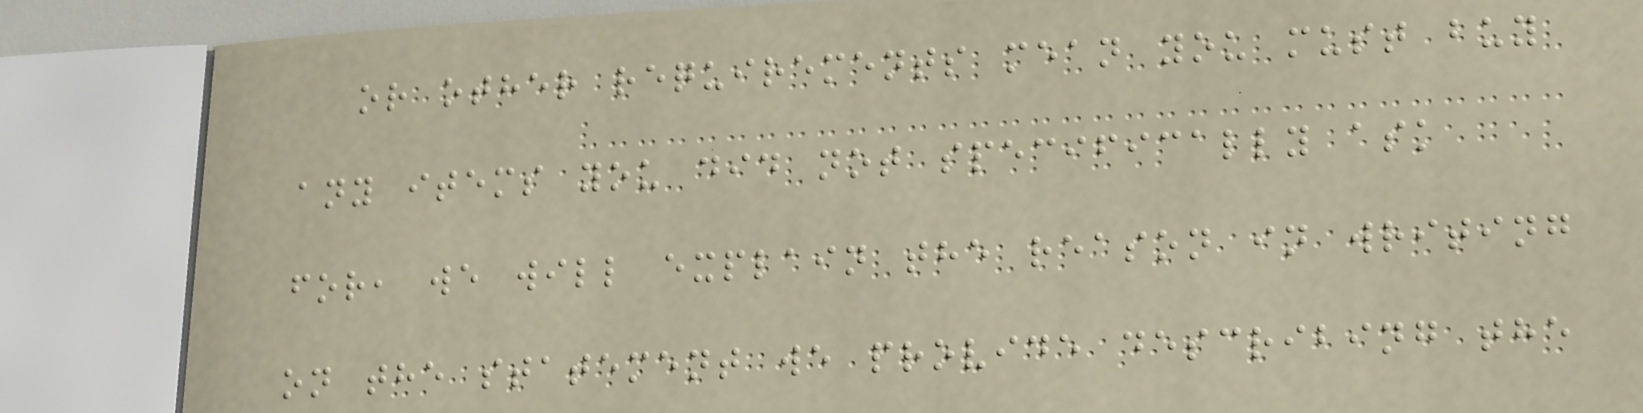or other requirements mean you must buy
any items you did not specifically ask
for, we will explain the reason in writing
on the statement we provide describing the
